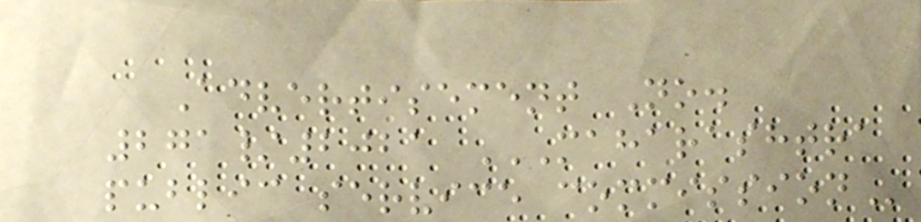Advertisement No.
271/2021 MAHARASHTRA
PUBLIC SERVICE COMMISSION
